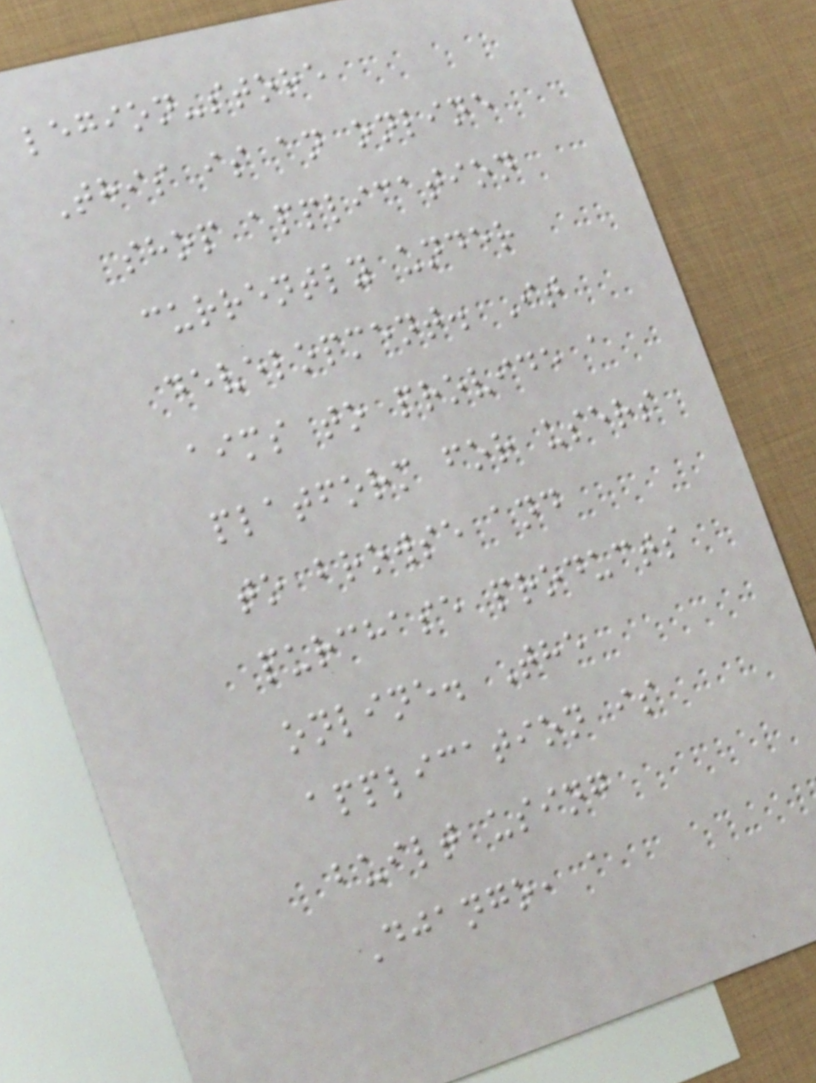legion-store
This is an online
shop application
currently under
development. It
aims to provide a
platform for users
to browse and
purchase products
online. The
application is
built using
Django, a
